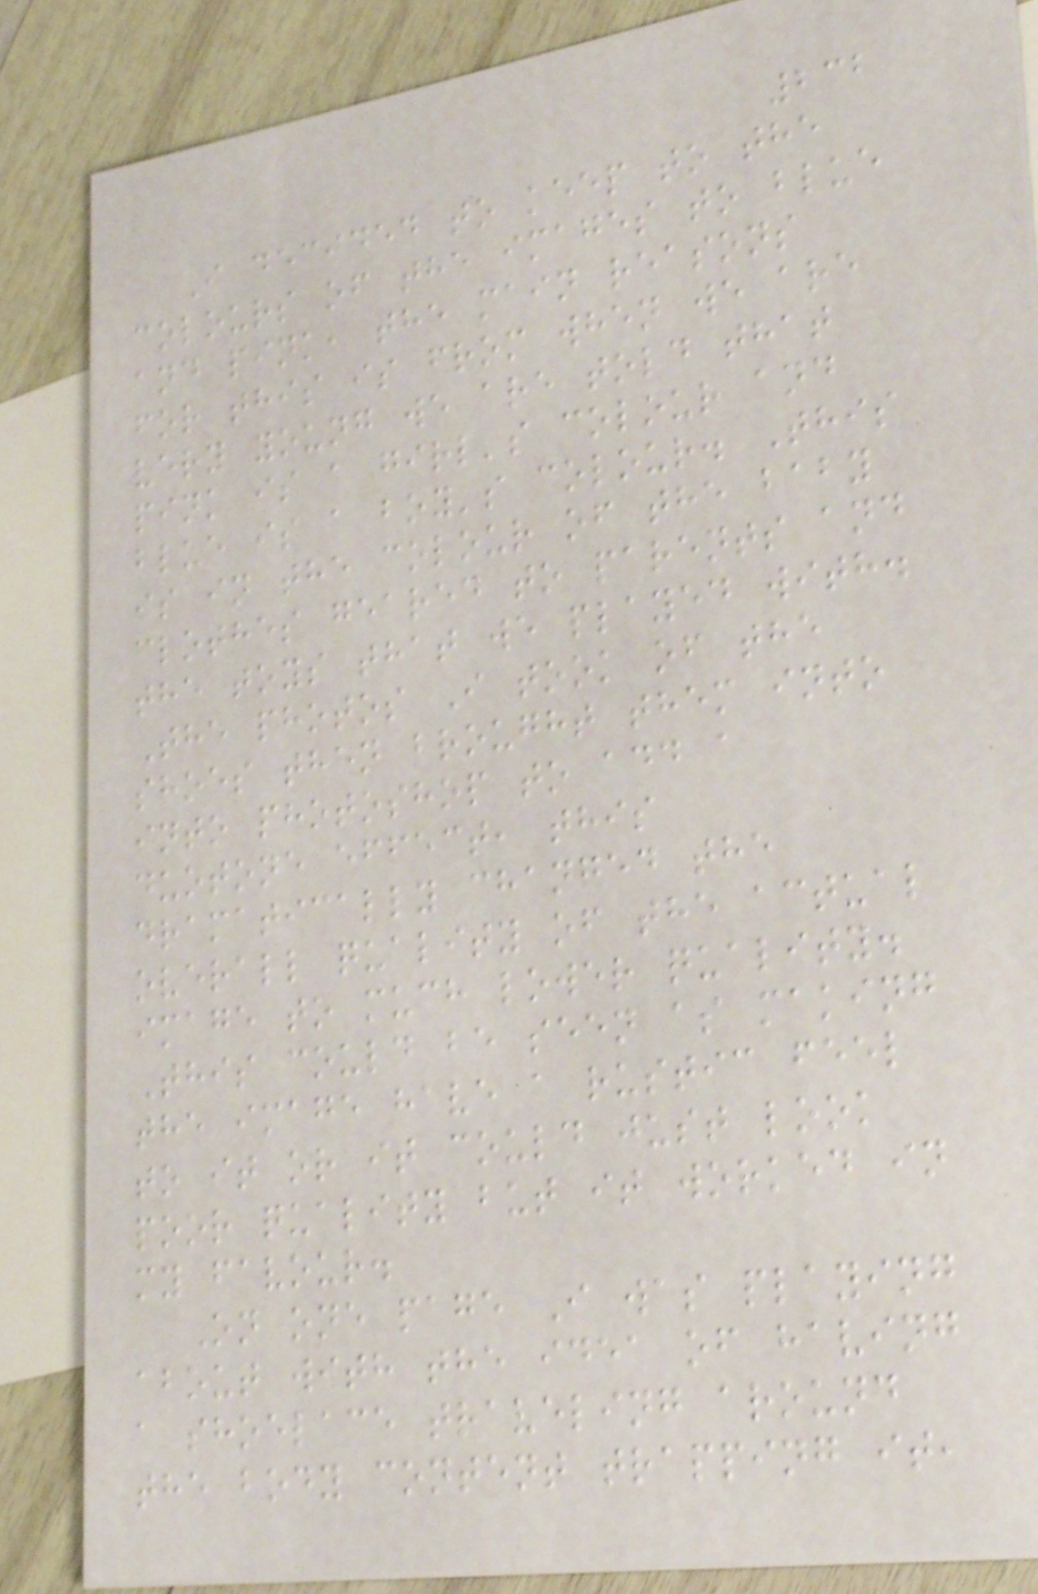232
I decided to keep to the
colours of the images to blue
and pink, the main reasons
for this is from when we are
very young we are told that
pink is a girl's colour and
blue is a boy's colour. This
is in the colour of the baby
clothes geared to parents and
the toys that we played with.
The photos I took of the
shoes then brought them into
into photoshop to add a
duotone effect, this
dramatically changed the
overall quality of the actual
image to much lower quality.
This could be seen as making
the image have a rustic feel
to it or it could just look
poor quality but it worked in
my favour.
On one page I was playing
about with the idea of having
a shoelace traveling around
the body content trapping it,
